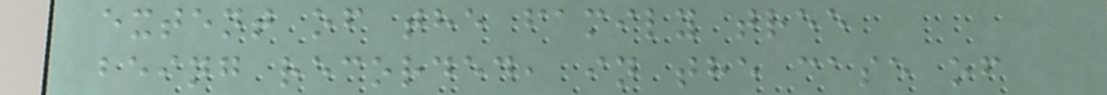extent of the family tree
being recorded, in the case of
